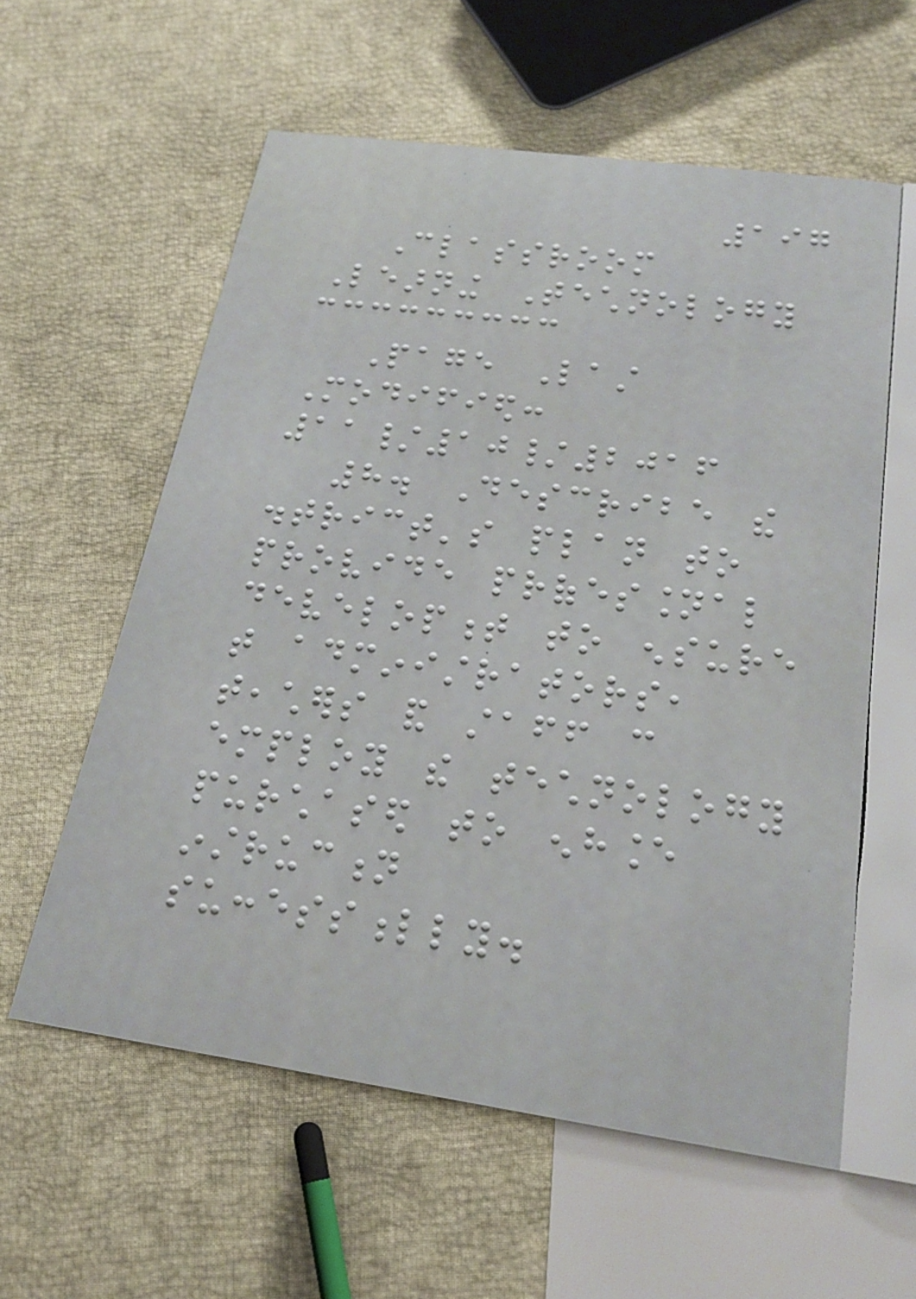197
Classroom
Learning Technology
Page Last
Modified:
11/10/2016
8. Describe the
district's plan to
provide professional
development to ensure
that administrators,
teachers and staff can
employ the technology
purchased to enhance
instruction
successfully.
